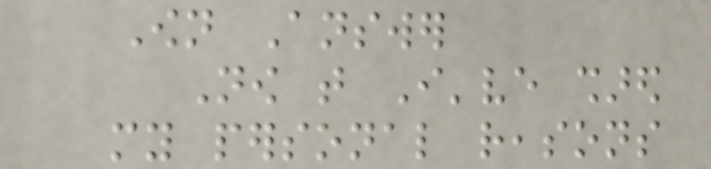Own Answer
Now that I've shared
my personal reasons
